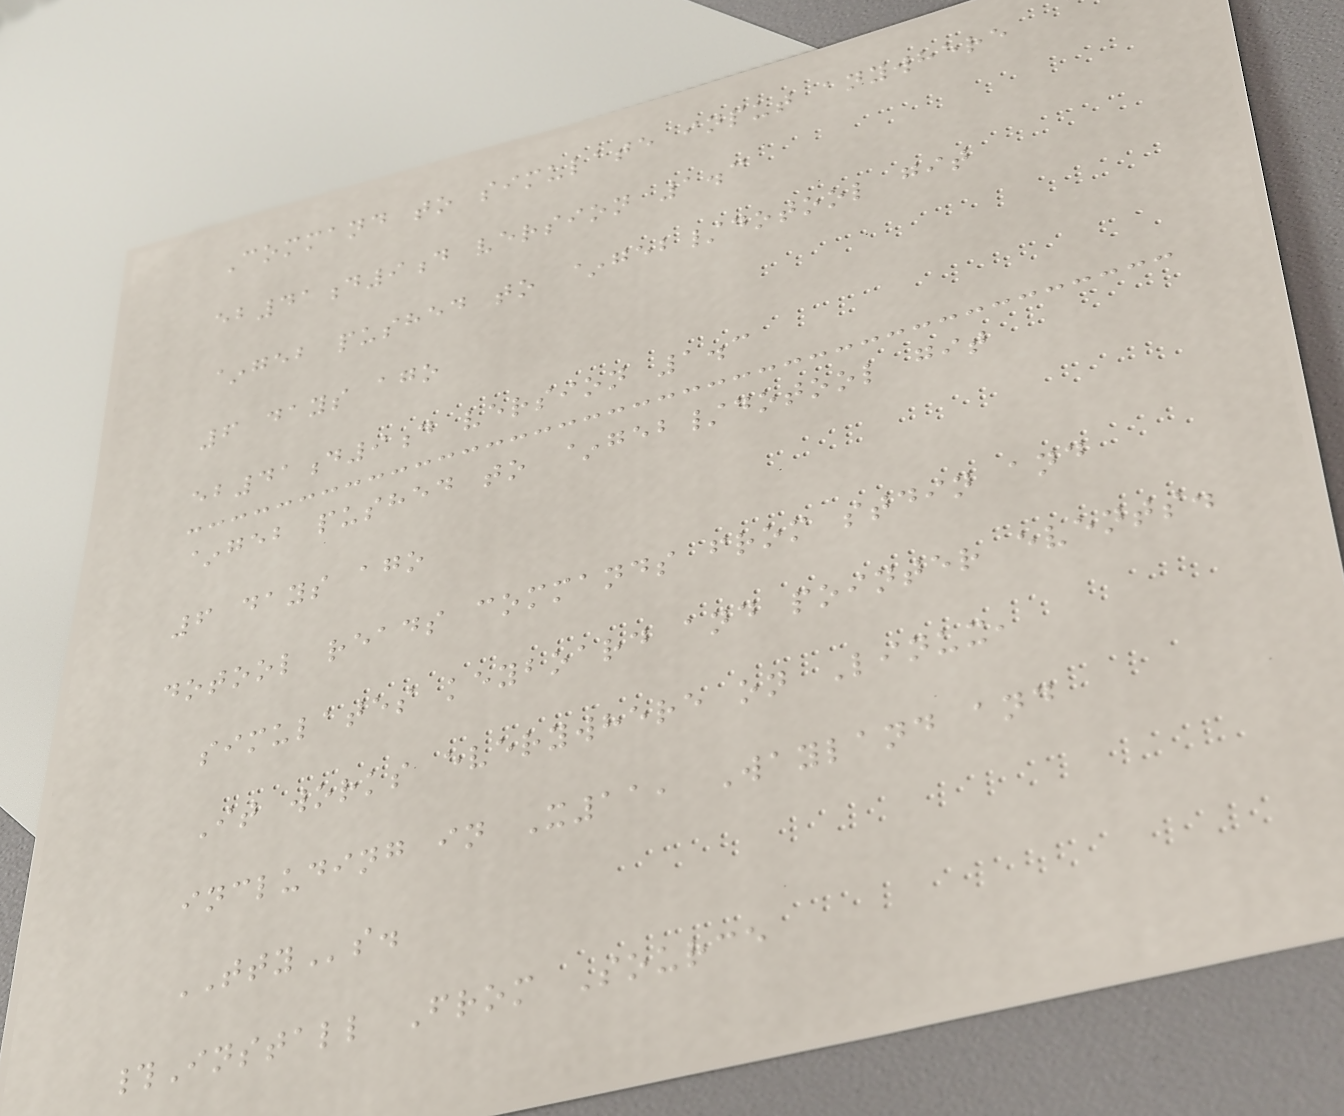Command to simulate input anywhere
eb41d9d version 1.3
~geb pushed to ~geb/dotool git
6 days ago
eb41d9d version 1.3
~geb pushed to ~geb/dotool git
6 days ago
dotool reads commands from stdin and
simulates keyboard and pointer events.
It works everywhere on Linux,
including in X11, Wayland and
TTYs.
#Install From Source
